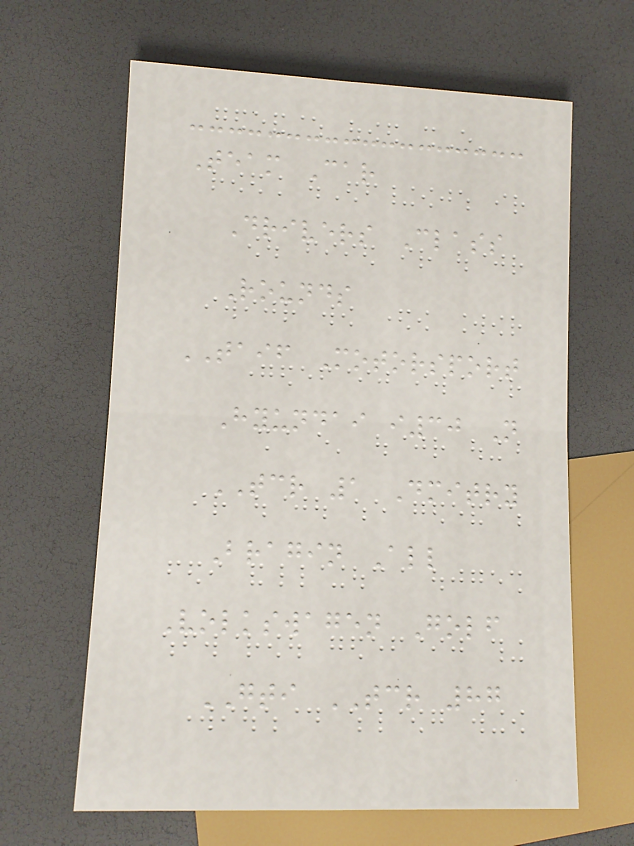Team Car
Drivers Class
Rounds
TAIF Motorsport
Hyundai i30 N
TCR 1 Dmitry
Bragin All
Volkswagen Golf
GTI TCR 87
